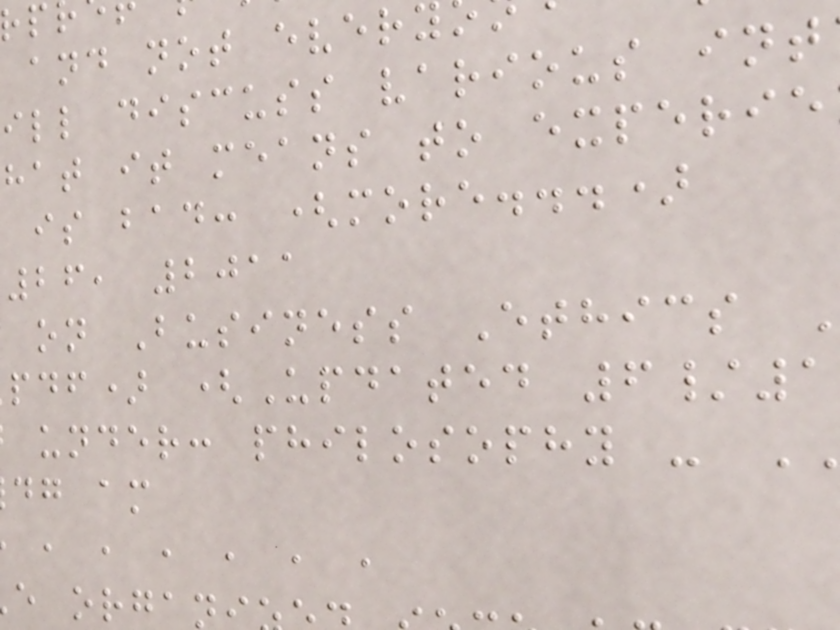and not ever
ill discuss various int
hat it means to experie
is bad: (more...)
26, 2011
on Business Ethics
pdf) (Updated 6/1
under: philosophy -
dg am
, , , , , ,
